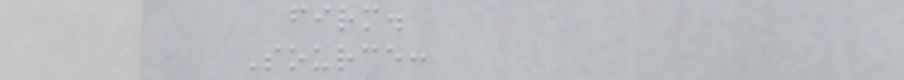firm.
Source:
